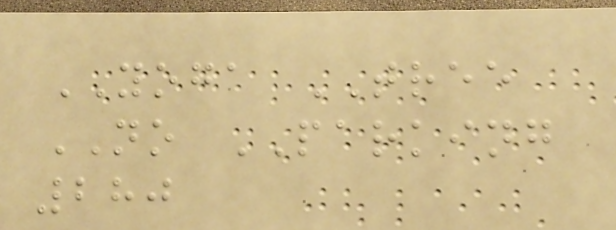YOGA TREE
NO PARKING
280
